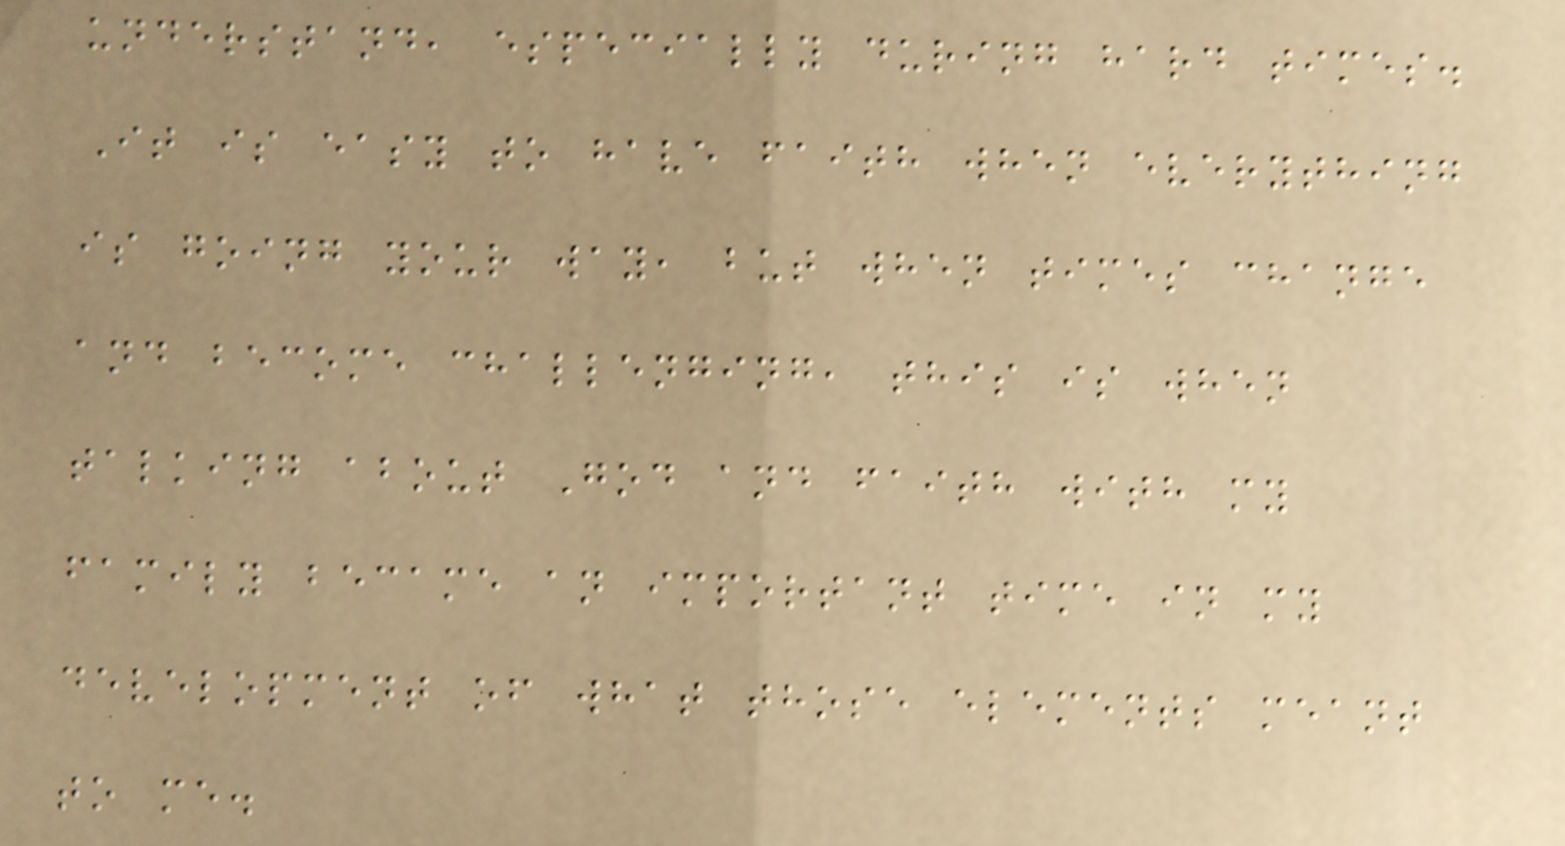understand, especially during hard times.
It is easy to have faith when everything
is going your way, but when times change
and become challenging, this is when
talking about God and faith with my
family became an important time in my
development of what those elements meant
to me.
